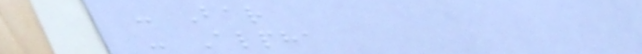- Bar
- Alpha
